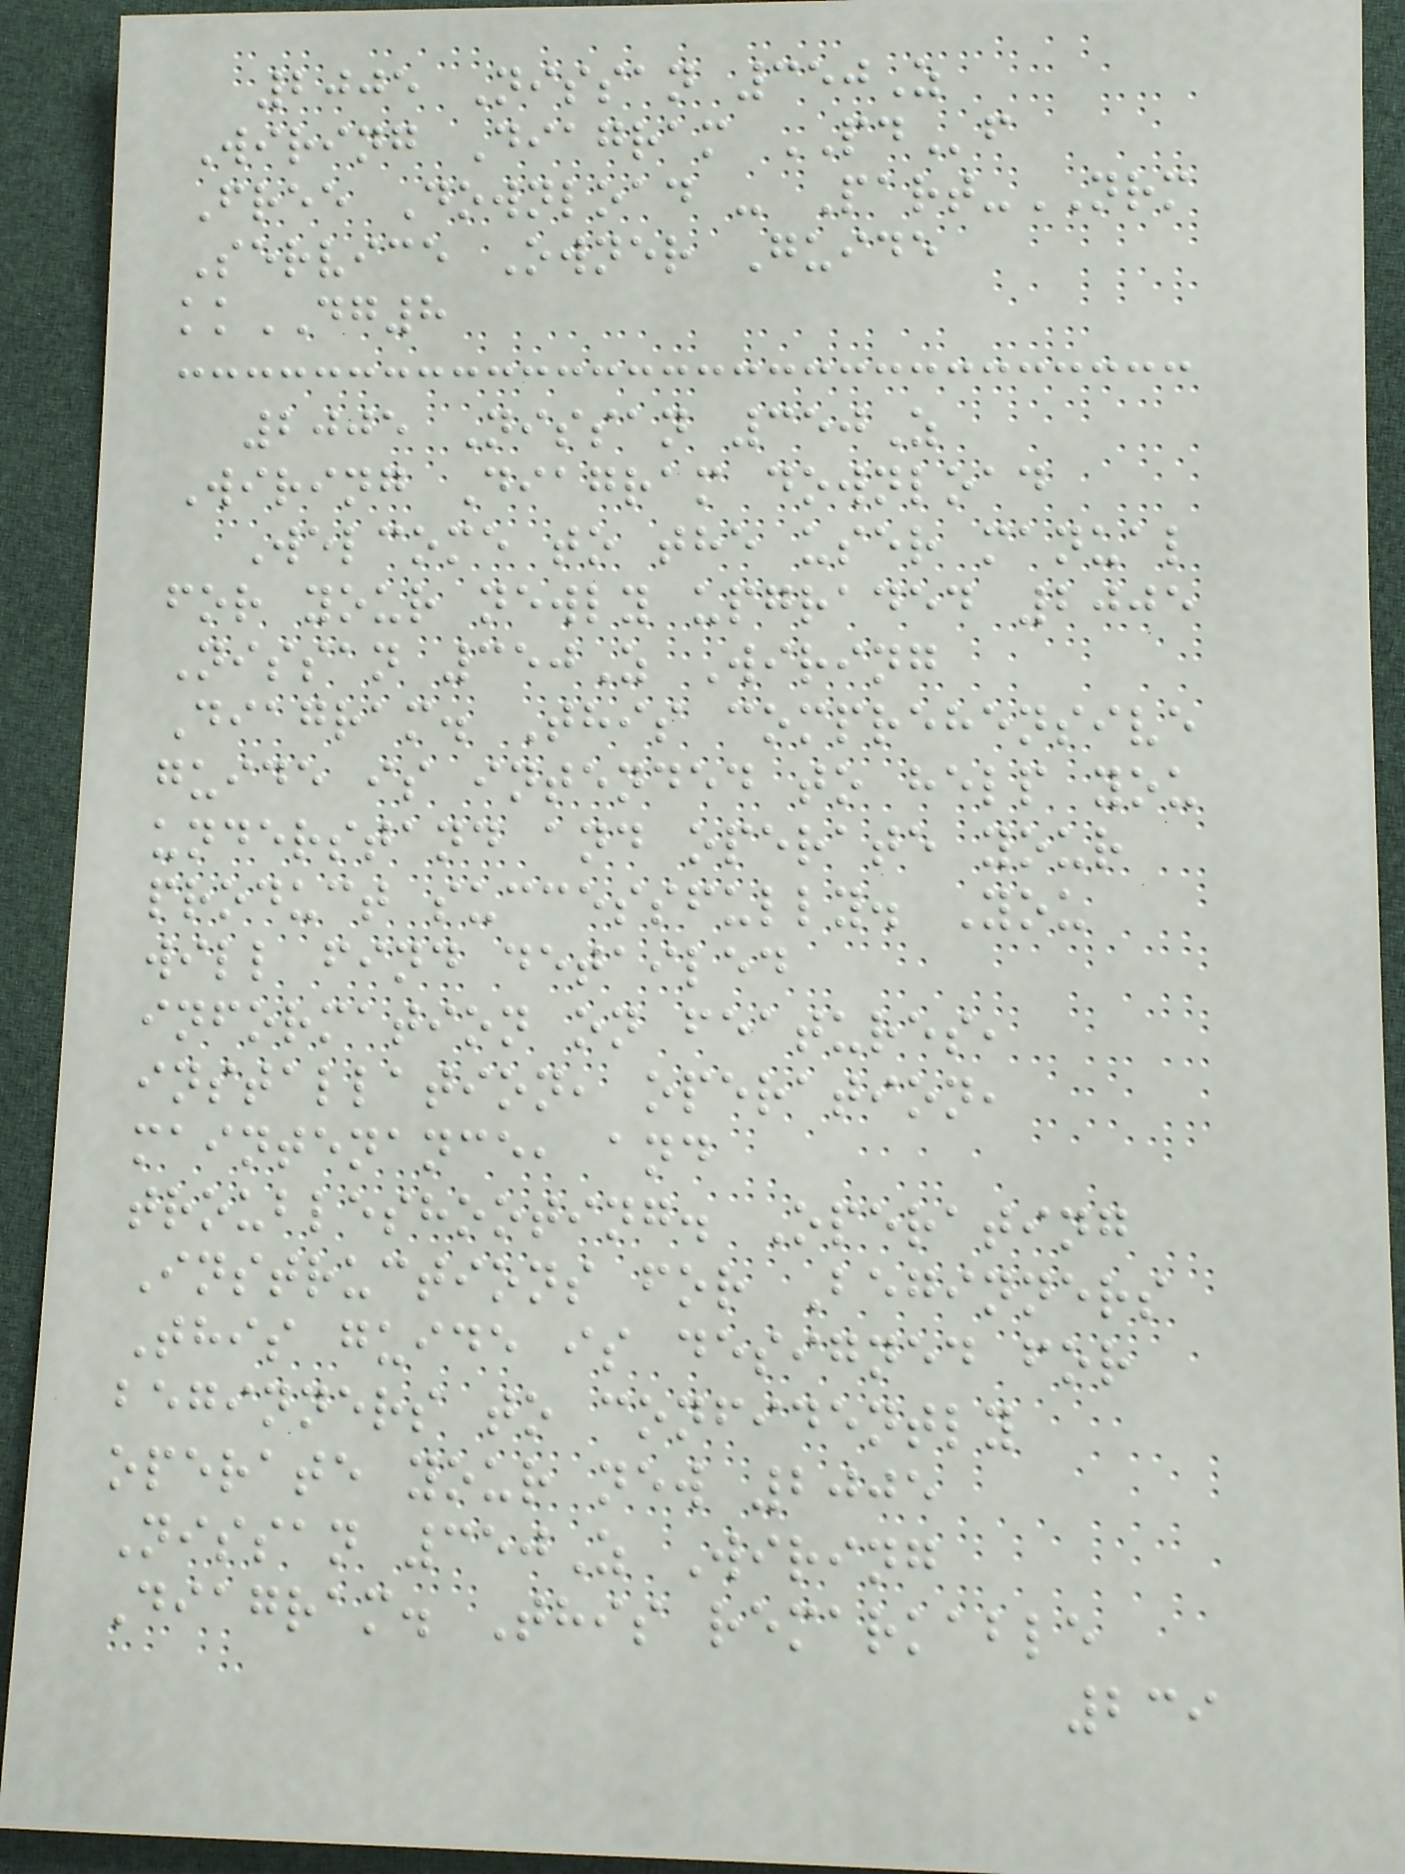2005 Nissan 350Z
Wiring Diagram PDf
Free Download - Part-NRM
Service Owner Guide
kkDG8
2005 Nissan 350Z
Wiring Diagram download
Welcome to the user manual
for your newly upgraded 2005
Nissan 350Z Wiring
Diagram. This comprehensive
guide is intended to help you
understand and operate your
product successfully. You
will find detailed
information on features,
installation, operation,
maintenance, and
troubleshooting. Operating
Instructions for Beginners
This guide is designed for
beginners to confidently
operate your new 2005
Nissan 350Z Wiring
Diagram. This remarkable
239
